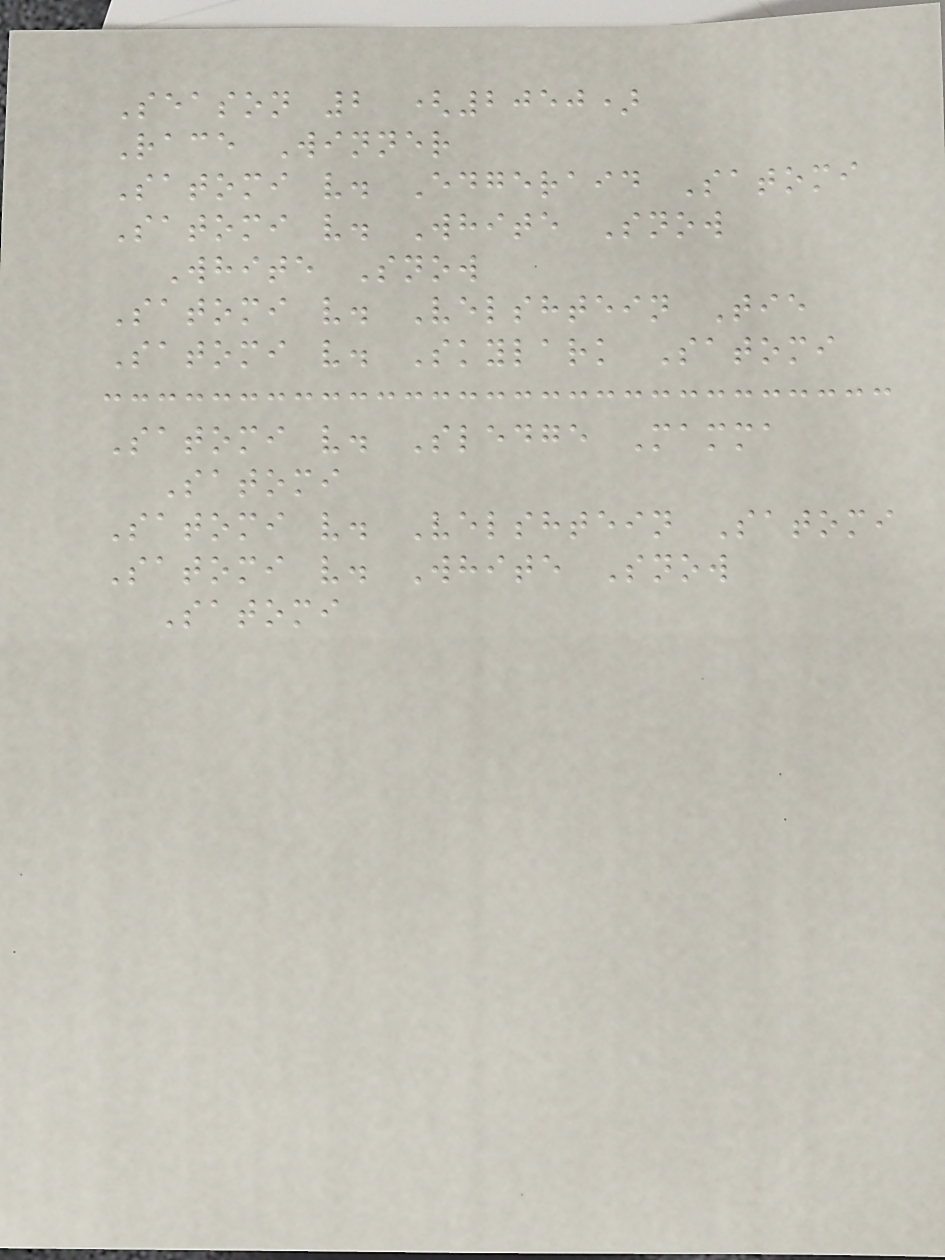Season 2 (2050)
Race Winner
Satomi v. Edgeraid Satomi
Satomi v. White Snow
White Snow
Satomi v. Velshtein Tie
Satomi v. Skylark Satomi
Satomi v. Sledge Mamma
Satomi
Satomi v. Velshtein Satomi
Satomi v. White Snow
Satomi
